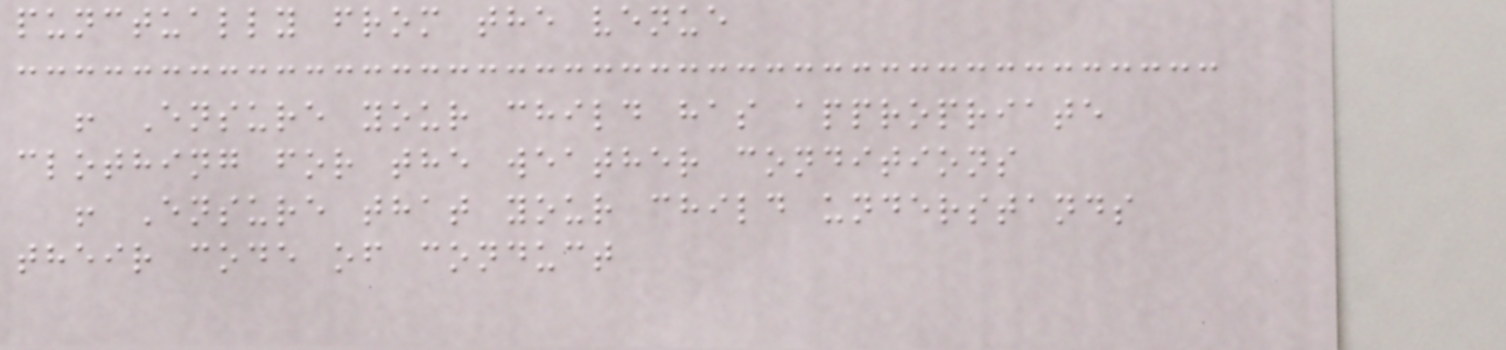punctually from the venue
! Ensure your child has appropriate
clothing for the weather conditions
! Ensure that your child understands
their code of conduct
